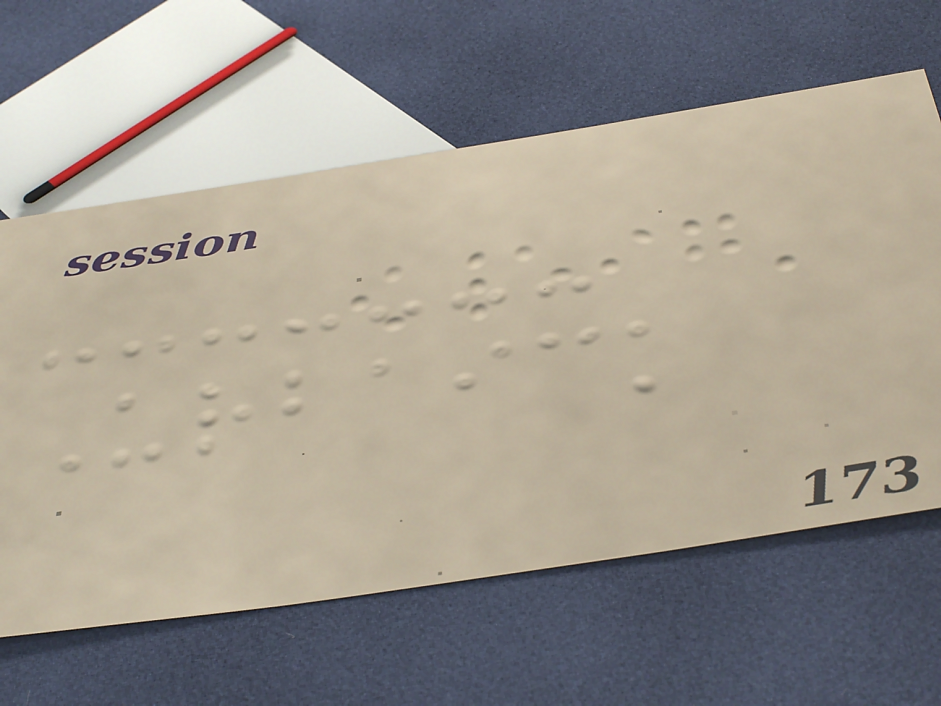Urbaick
